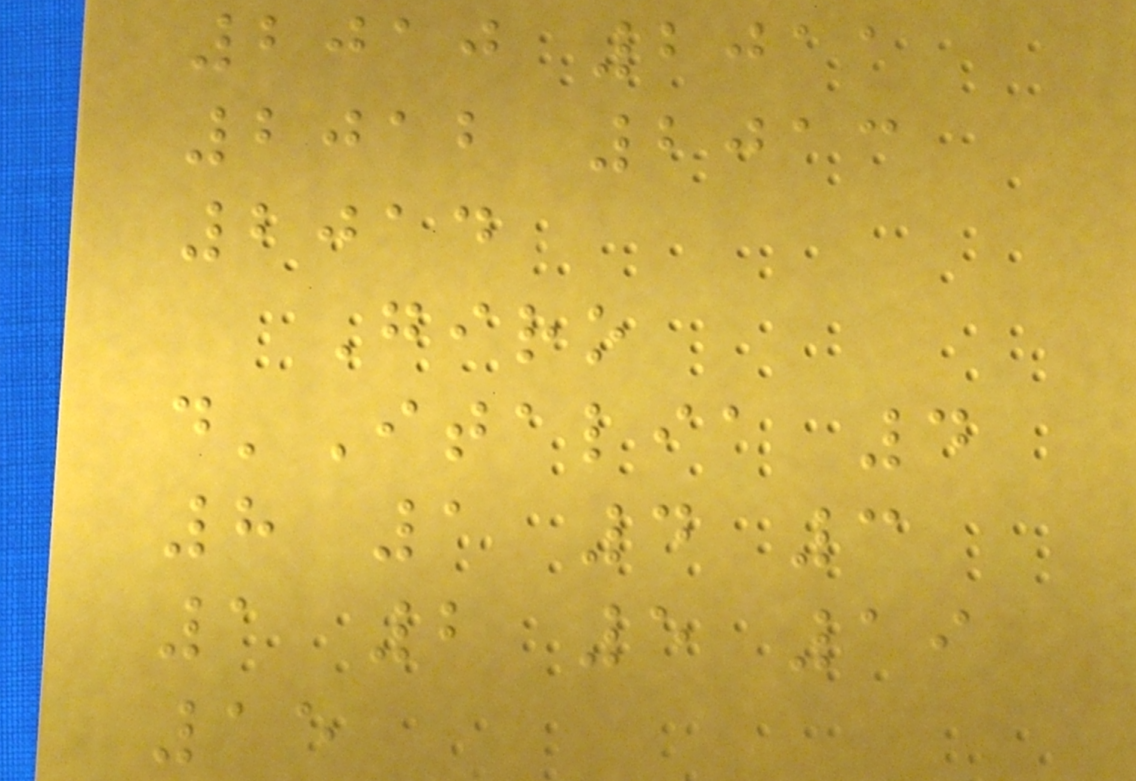2010 2011
2012 2013
2014
Giro
d'Italia 4
8 1 4 3
1 2 5 19
15
